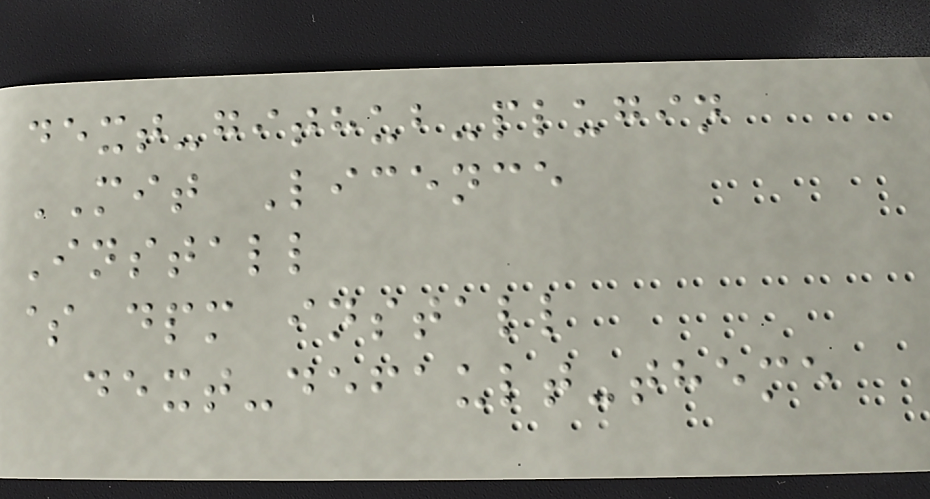dext-github-plugin
MIT Licence
Install
$ dpm install
dext-default-theme
